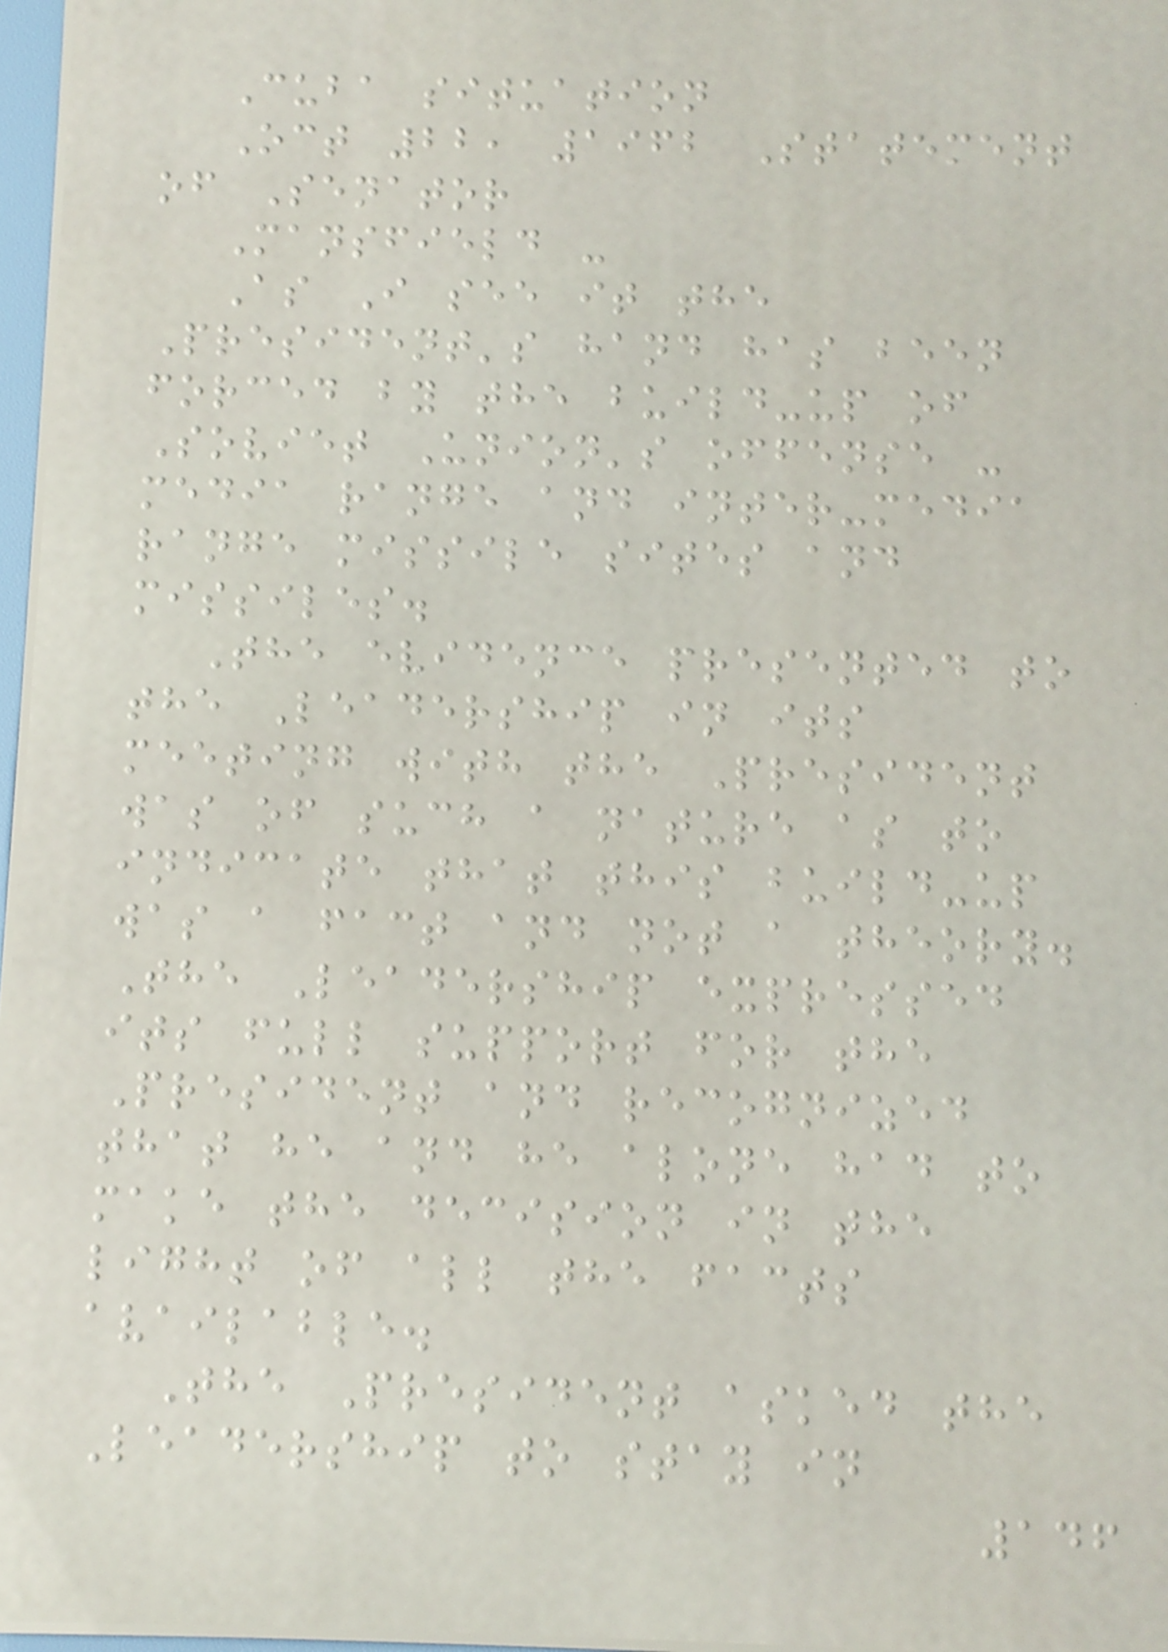Cuba situation
Oct 22, 1962 Statement
of Senator
Mansfield -
As I see it the
President's hand has been
forced by the build-up of
Soviet Union's offense -
media range and inter-media
range missile sites and
missiles.
The evidence presented to
the Leadership in its
meeting with the President
was of such a nature as to
indicate that this build-up
was a fact and not a theory.
The Leadership expressed
its full support for the
President and recognized
that he and he alone had to
make the decision in the
light of all the facts
available.
The President asked the
Leadership to stay in
146
